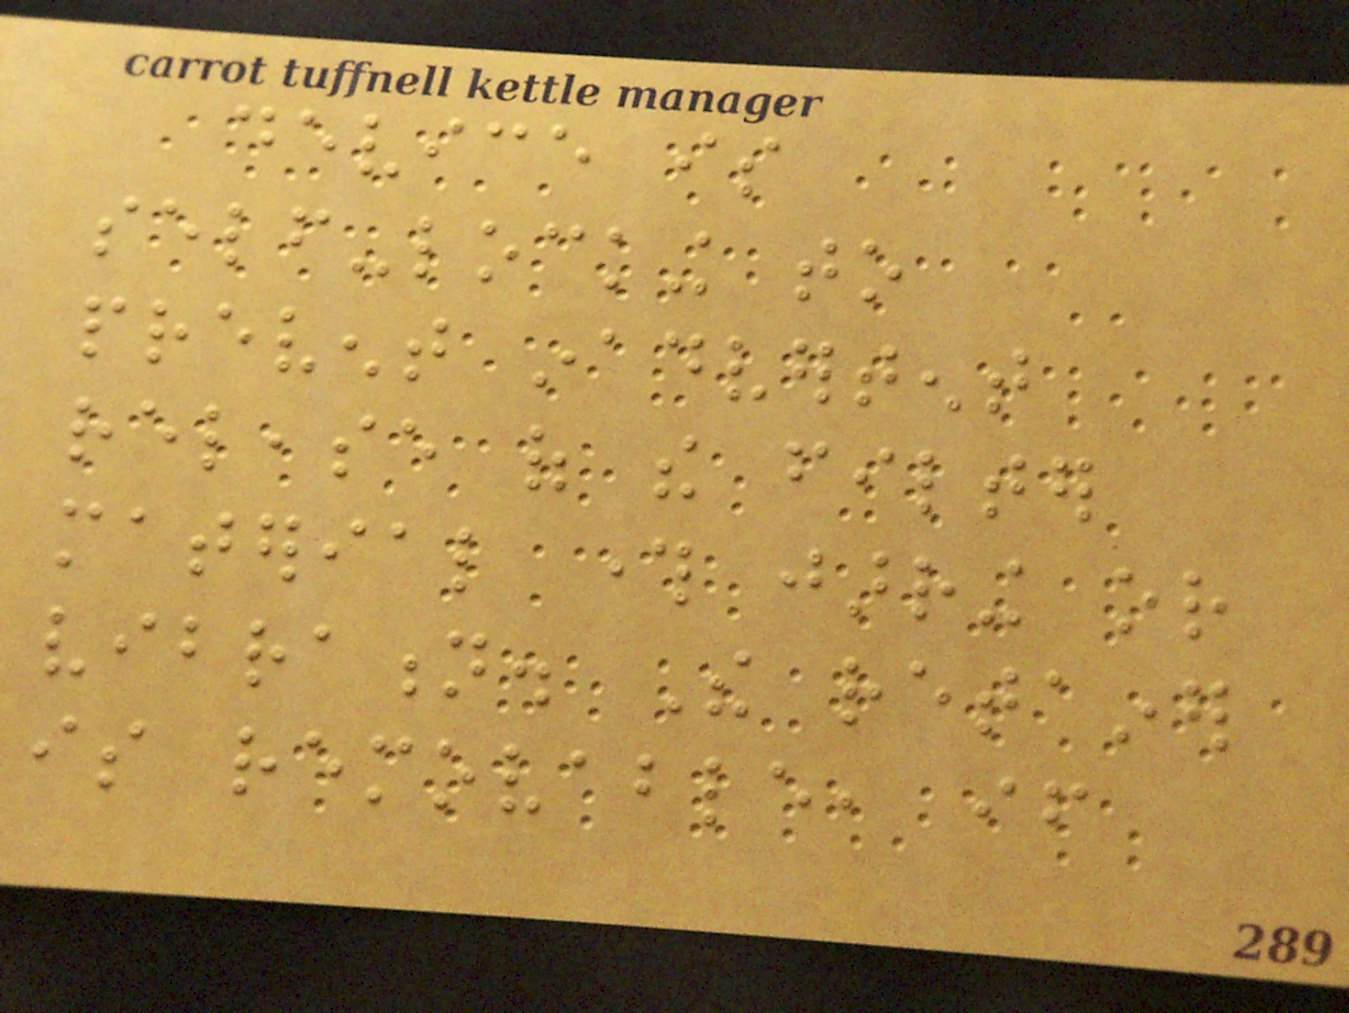device is
self-locking to
prevent inadvertent
release of the filter
material through jarring or
vibration. The retainer
is removable, if
